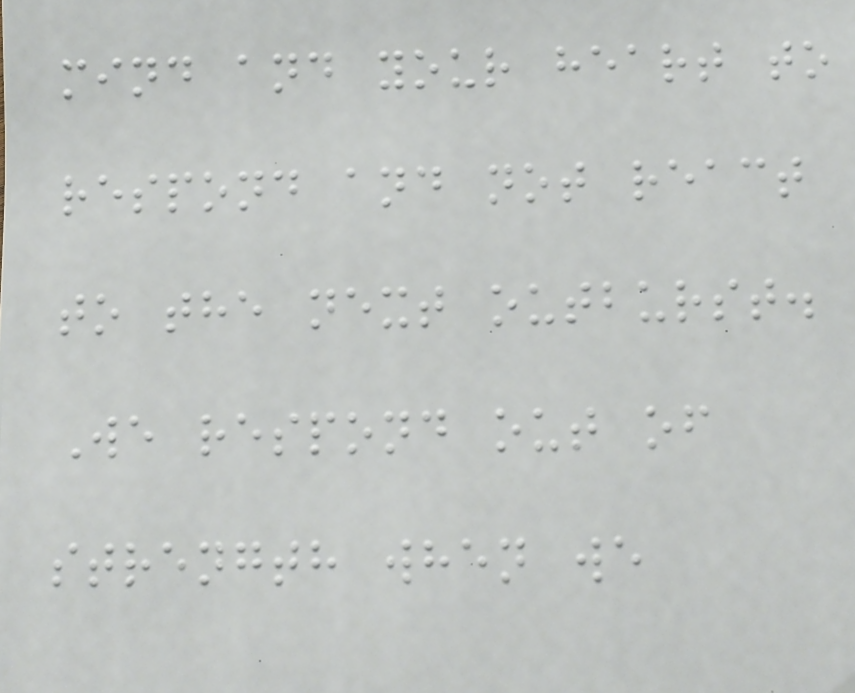mind and your heart to
respond and not react
to the next outburst.
We respond out of
strength when we
